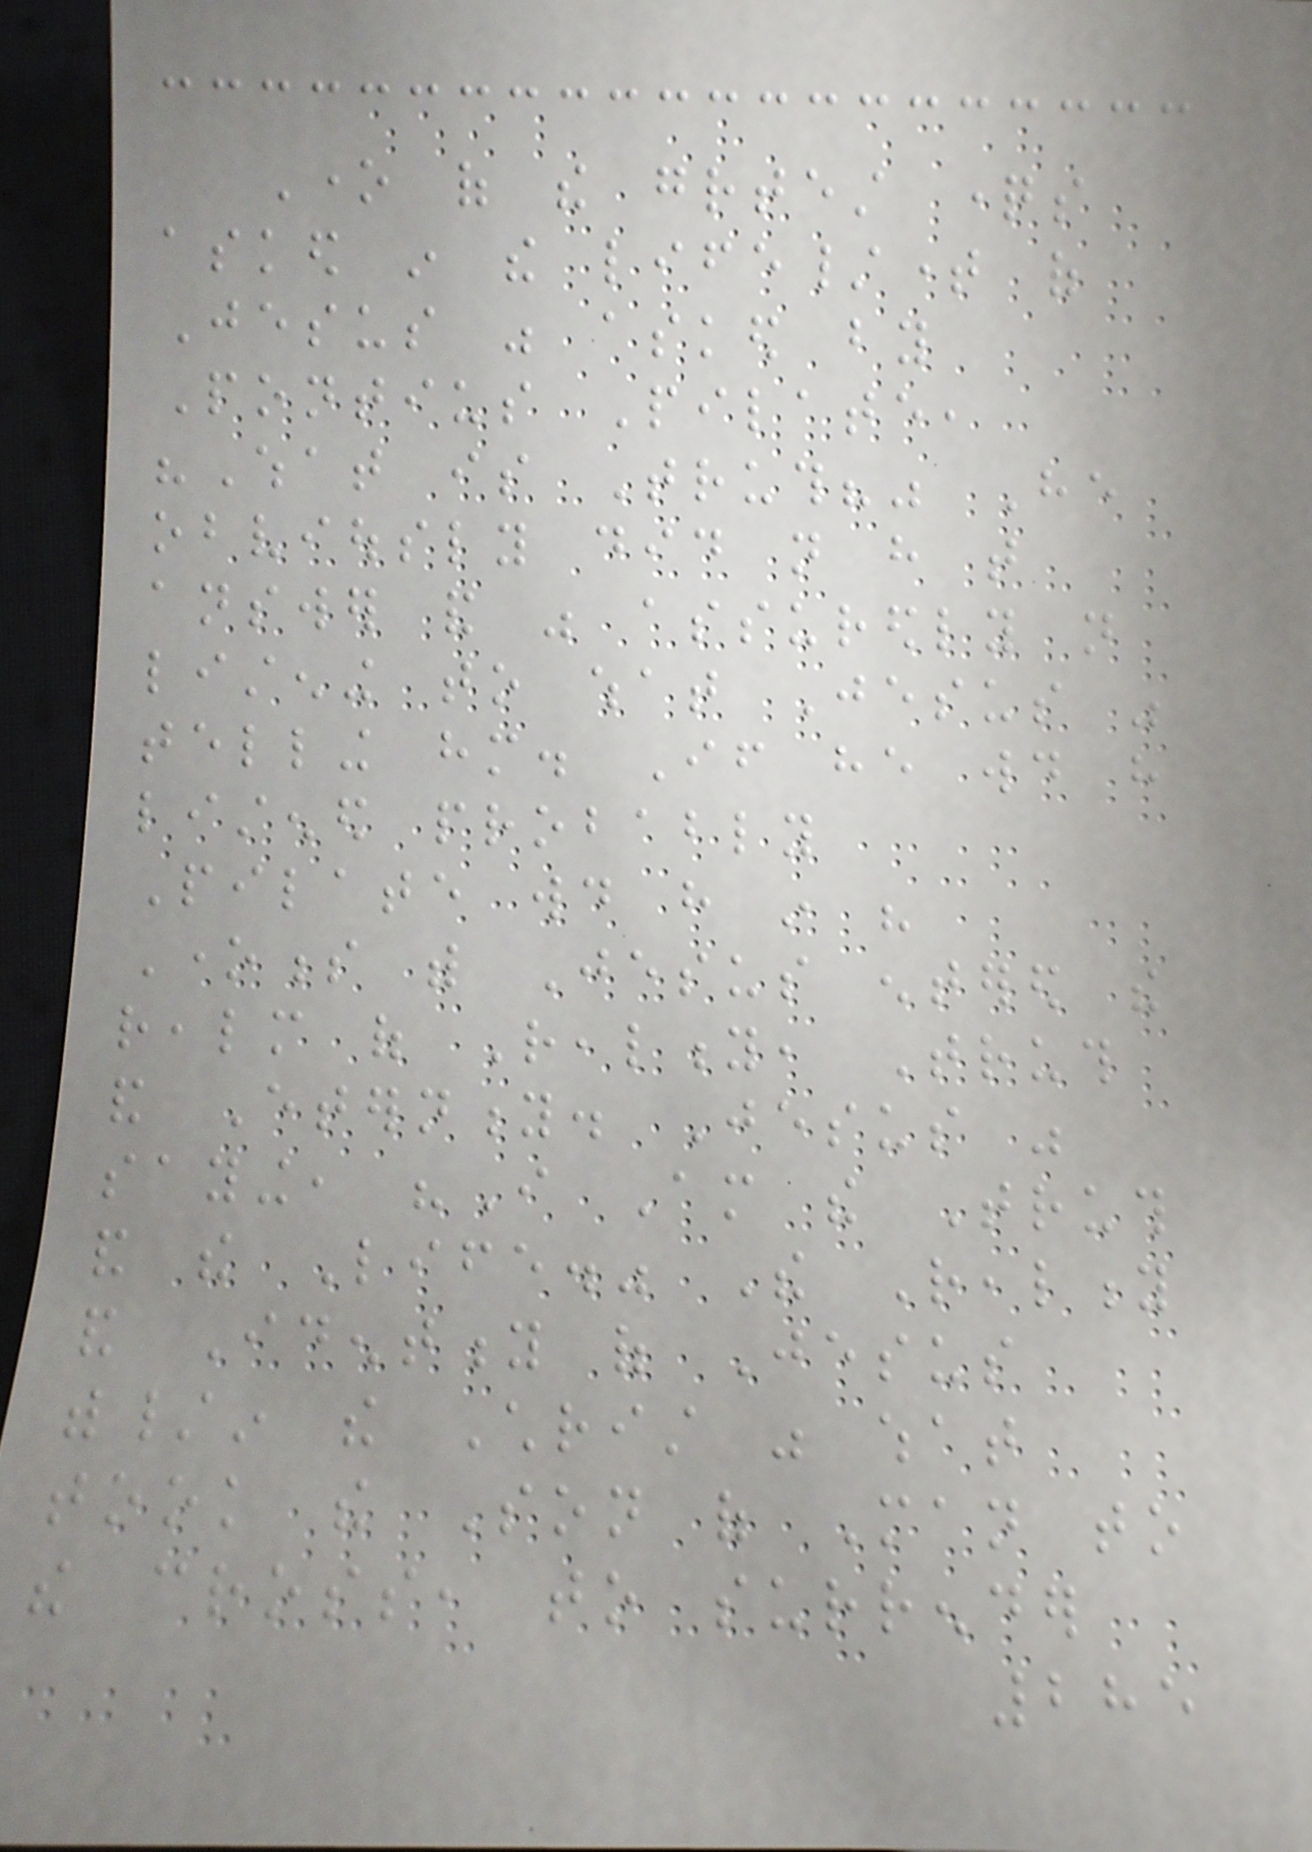One of the greatest questions
asked in the life/time of
Jesus was asked by
Pontius Pilate,
"What is Truth?" He
obviously did not have that
answer and was assuredly not
listening to what Jesus was
telling him. If he would have
listened probably
Pilate would have in his
Oneness with Jesus entered the
realm of Reality, Truth
and Eternity. Jesus was
saying, "I Am the Truth
and the Life." The Reality
and Identity of Jesus
with/in the Christ was what
took the Son of Man to
the cross, to surrender
285
